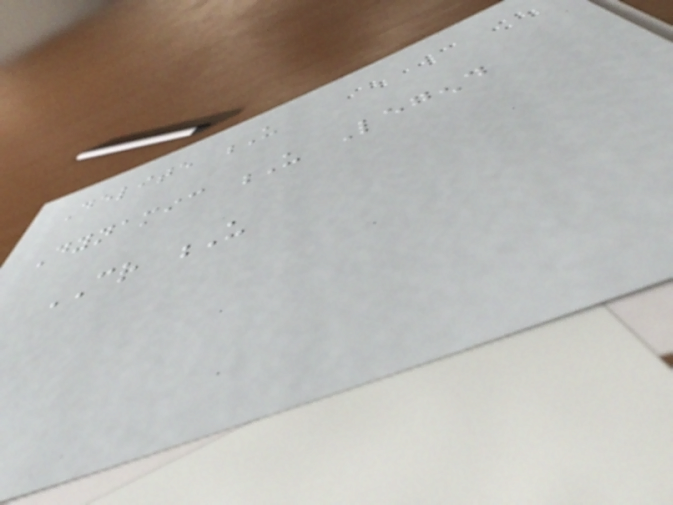Delite U
Dynamic U Legend
CR U
